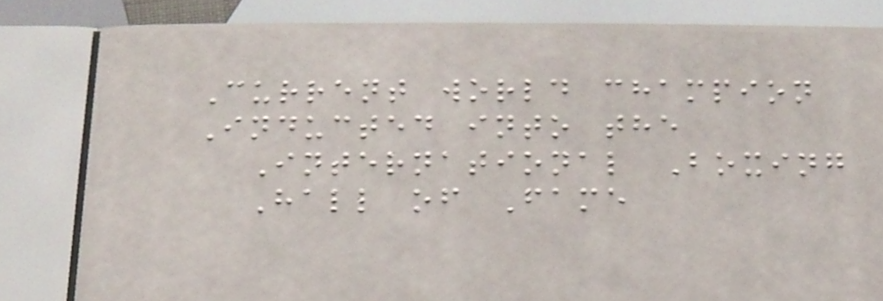Current world champion
Inducted into the
International Boxing
Hall of Fame
